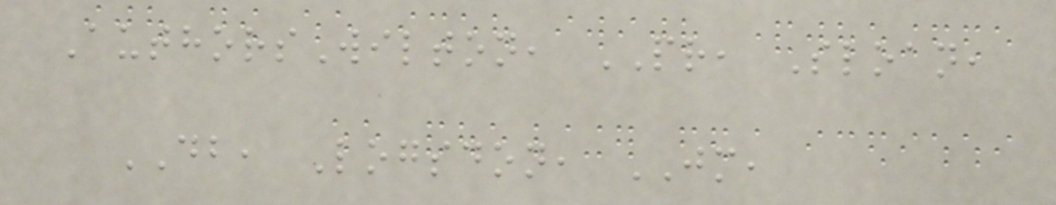AuthorsWilton, PR, Sloan,
DB, Logsdon, JM,
